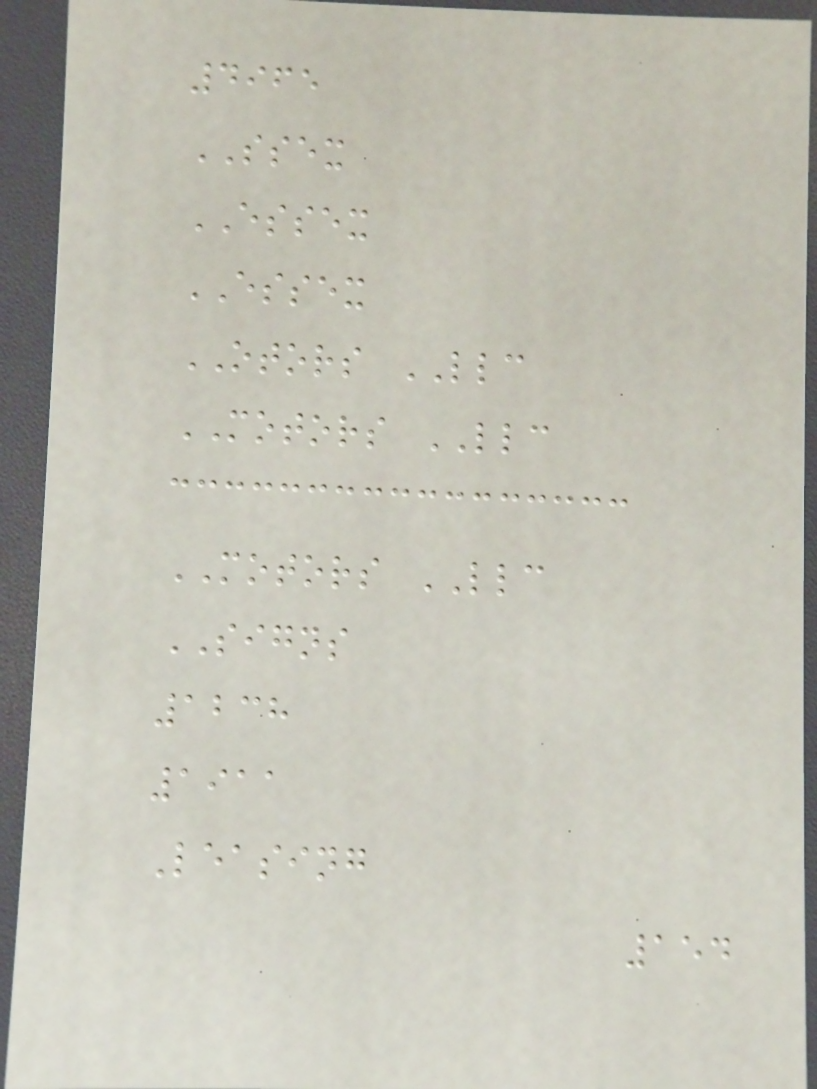4965
SSEX
ESSEX
ESSEX
OTORS LLC
MOTORS LLC
MOTORS LLC
SIGNS
1238
1911
Leasing
154
